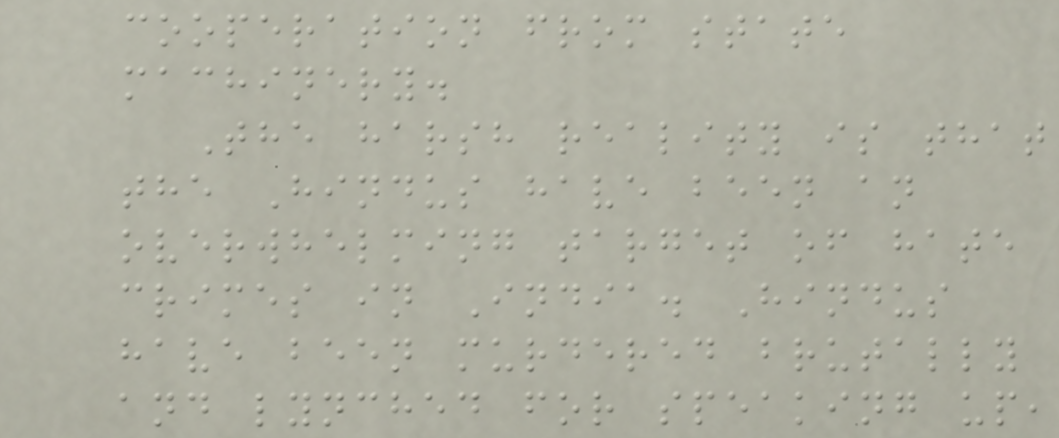cooperation from state
machinery.
The harsh reality is that
the Hindus have been an
overwhelming target of hate
crimes in India. Hindus
have been murdered brutally
and lynched for speaking up,
